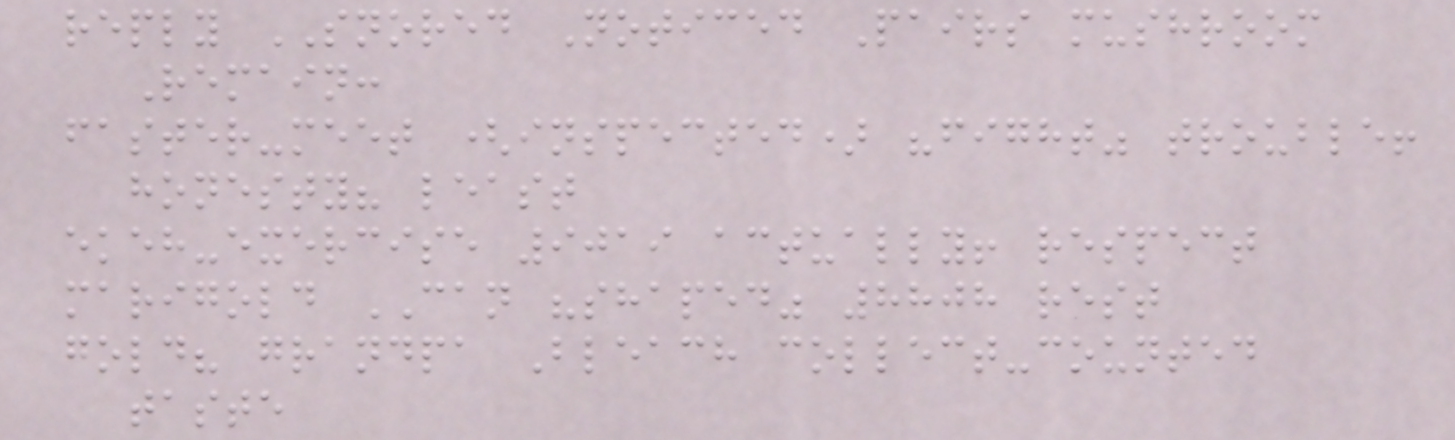reply SNORED Noticed Pairs mushroom
Remain:
faster-meet (inspected) "fight" trouble!
honesty? least
ekeh-exercise 9019 actually! respect
marigold CAN "shaped" 8808 rest
gold? grandpa Bleach collect-counted
taste
